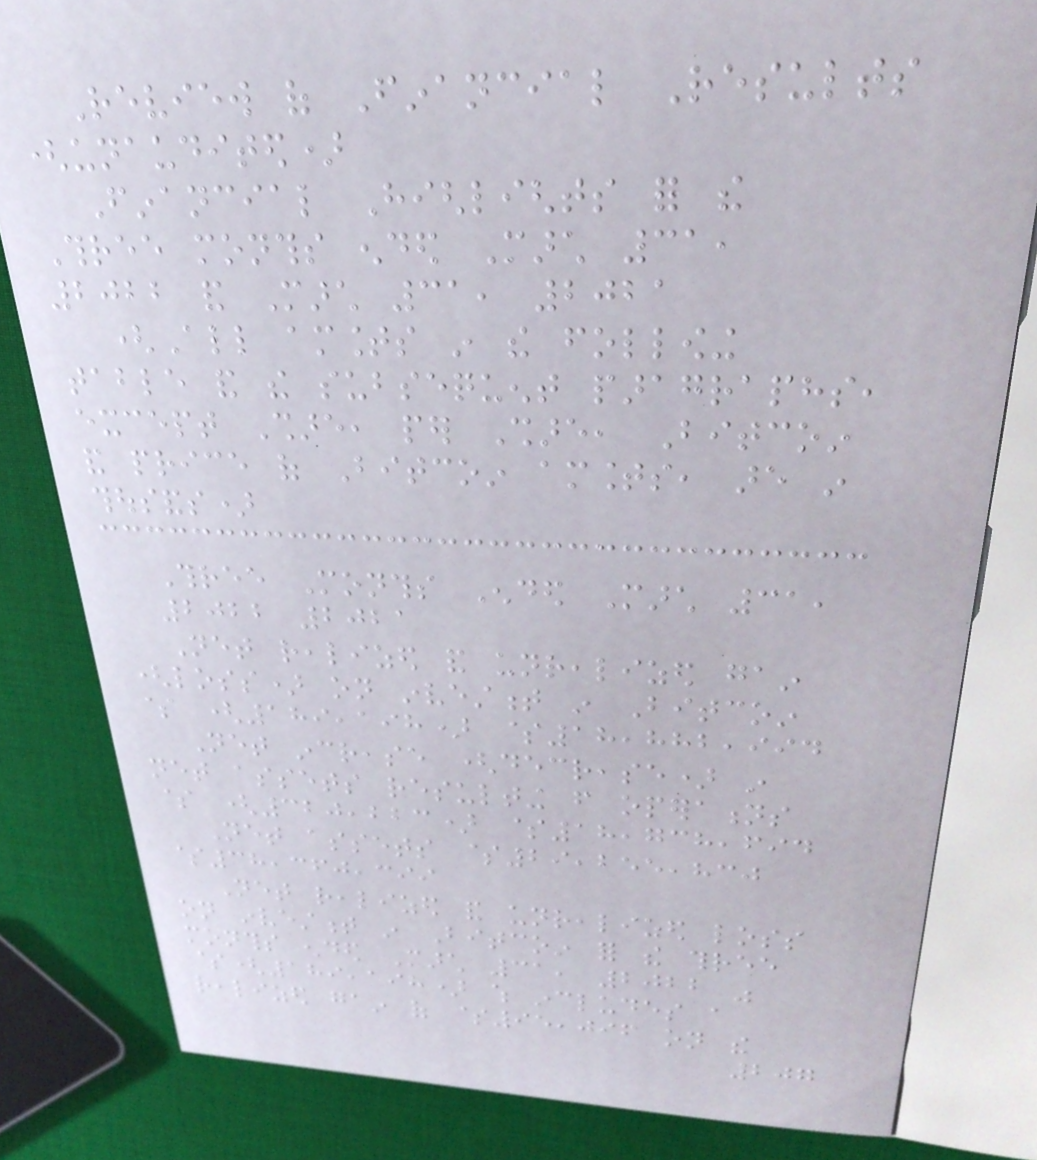Review of Financial Results
(unaudited)
Financial Highlights for the
Three months ended March 31,
2022 and March 31, 2021
(All amounts in the following
table and the subsequent paragraphs,
except Share, per Share, Bitcoin
and price of Bitcoin amounts, are in
thousands)
Three Months Ended March 31,
2022 2021
Net realized and unrealized gain
(loss) on investment in Bitcoin
$ (189,198) $18,882,994
Net increase (decrease) in
net assets resulting from operations
$ (320,223) $18,738,694
Net assets $29,255,830
$38,360,399
Net realized and unrealized loss
on investment in Bitcoin for the three
months ended March 31, 2022 was
$(189,198) which includes a
realized gain of $95,096 on the
207
